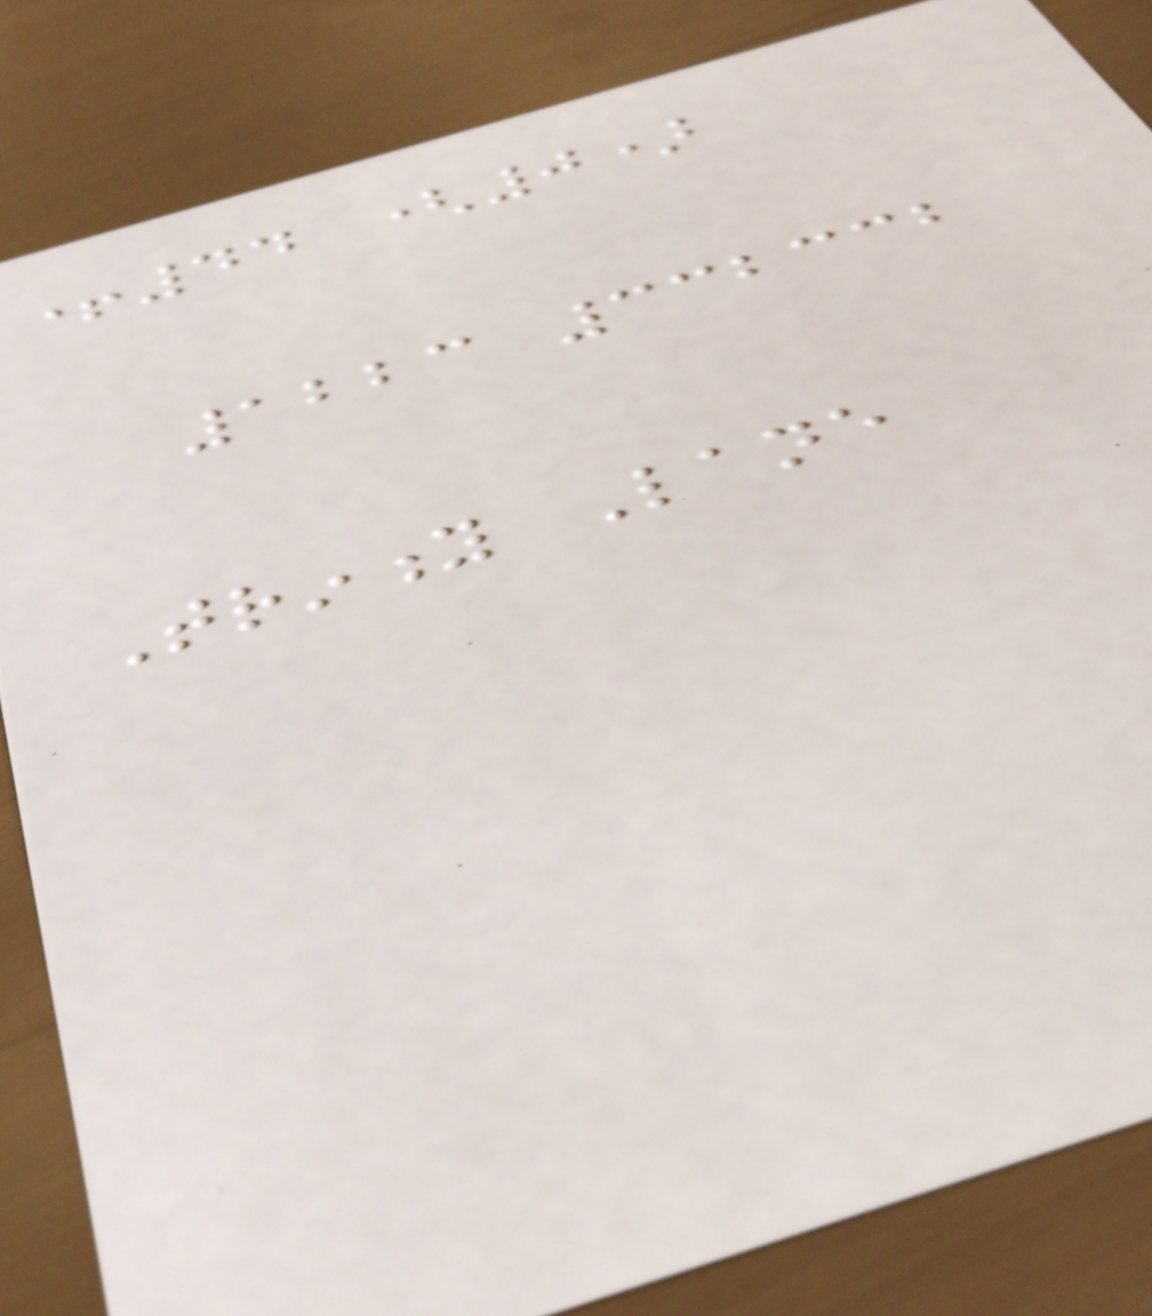+44 (0)
1223 332332
Trinity Lane
